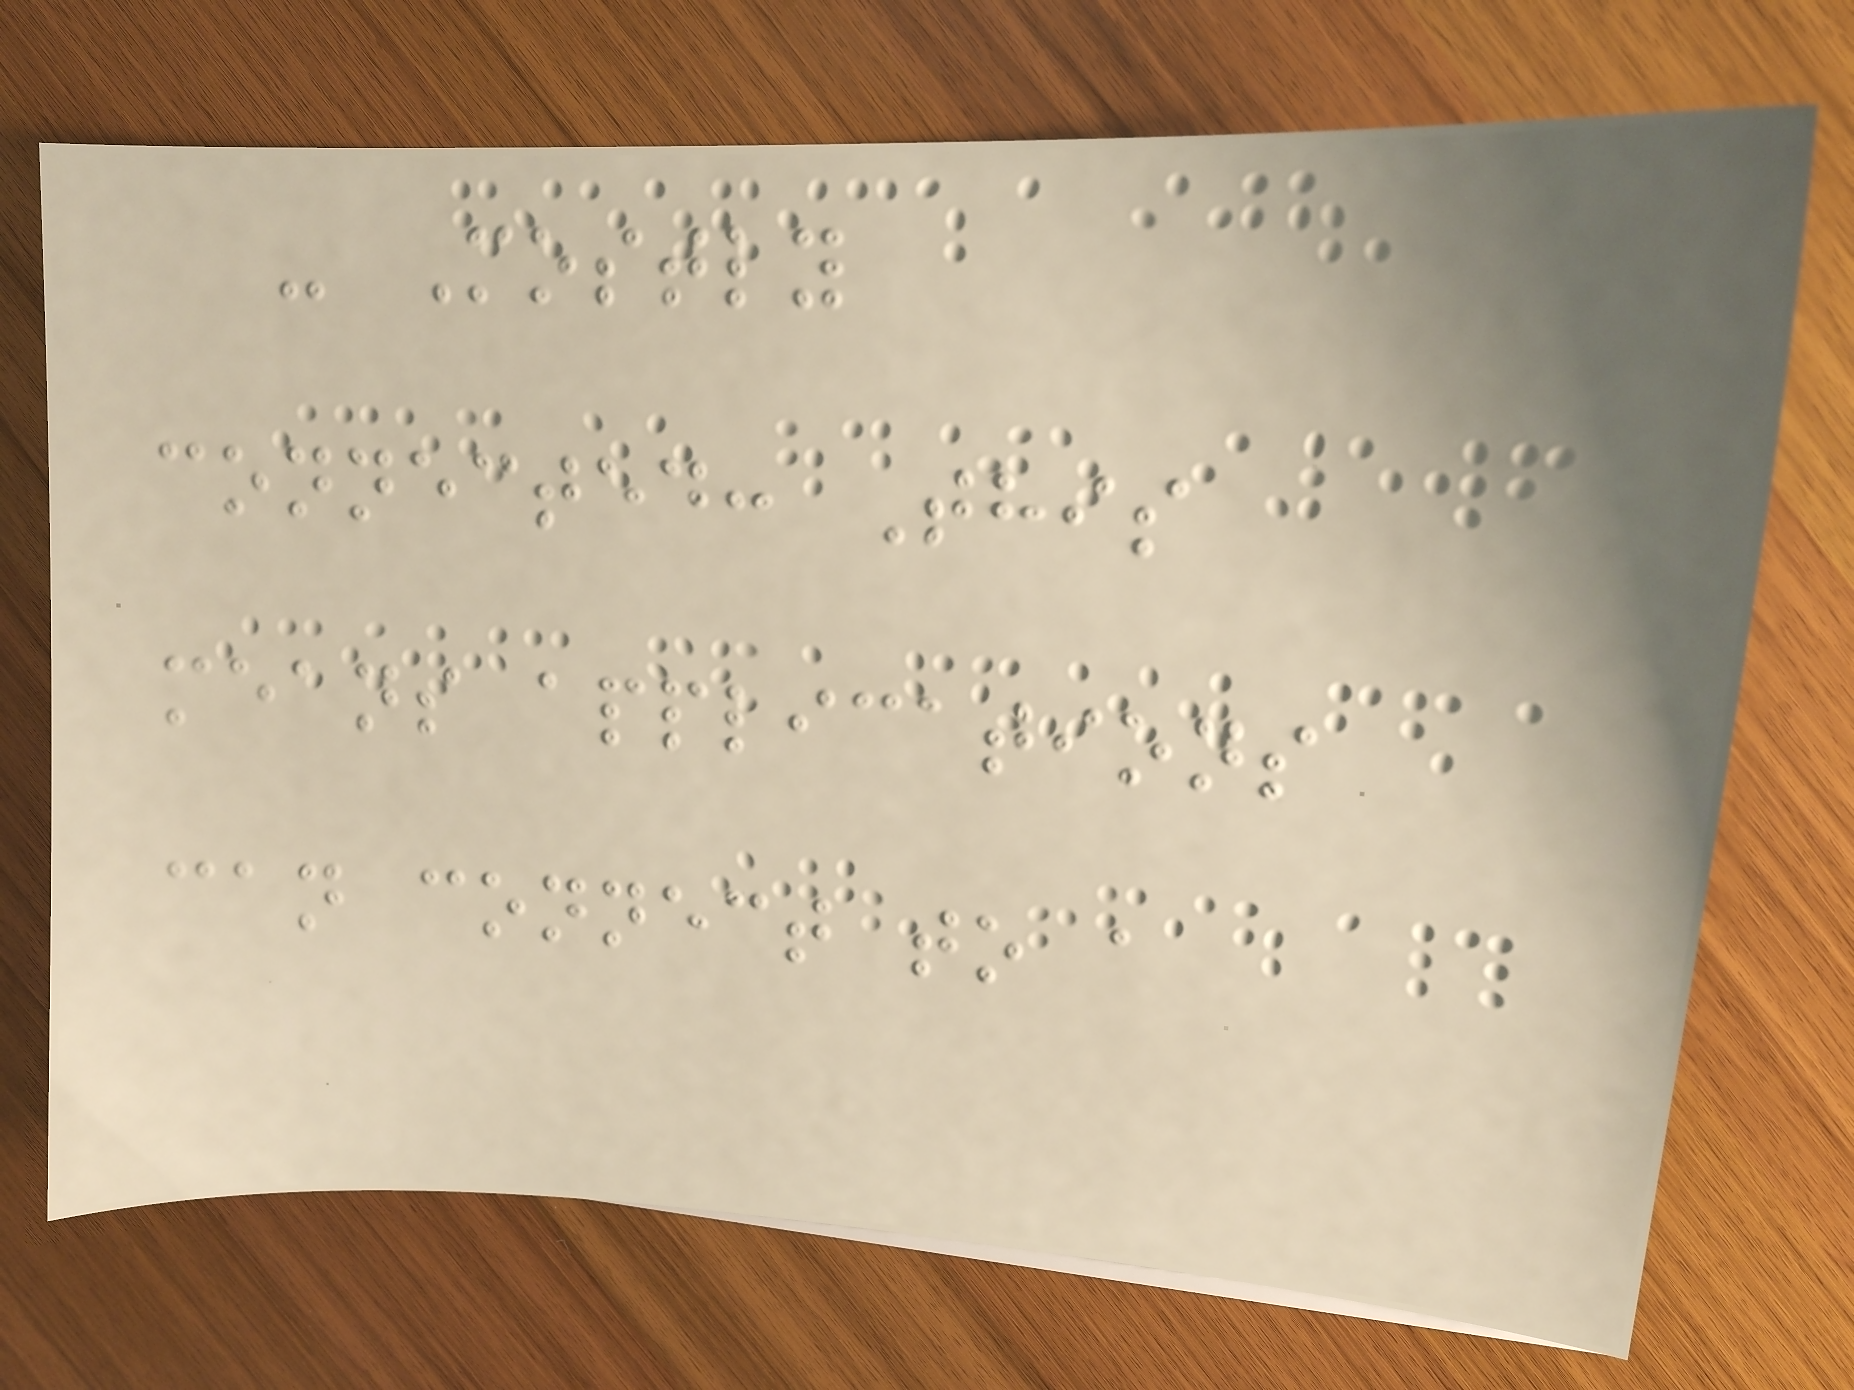- Mostly
connected: This
means applications
can connect to a
